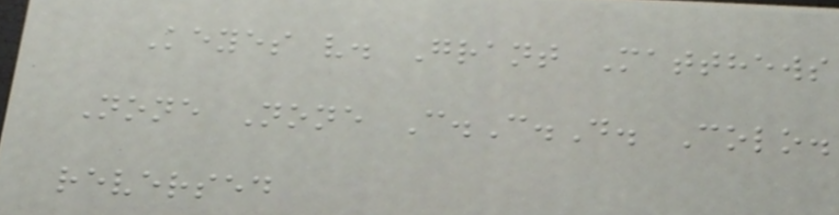Keyes v. Grant Matthews
None None C.C.D. Colo.
reversed
